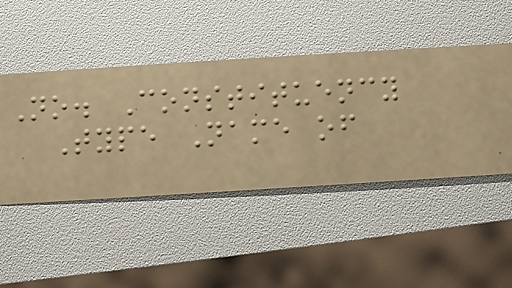No. Constituency
Type Name of
